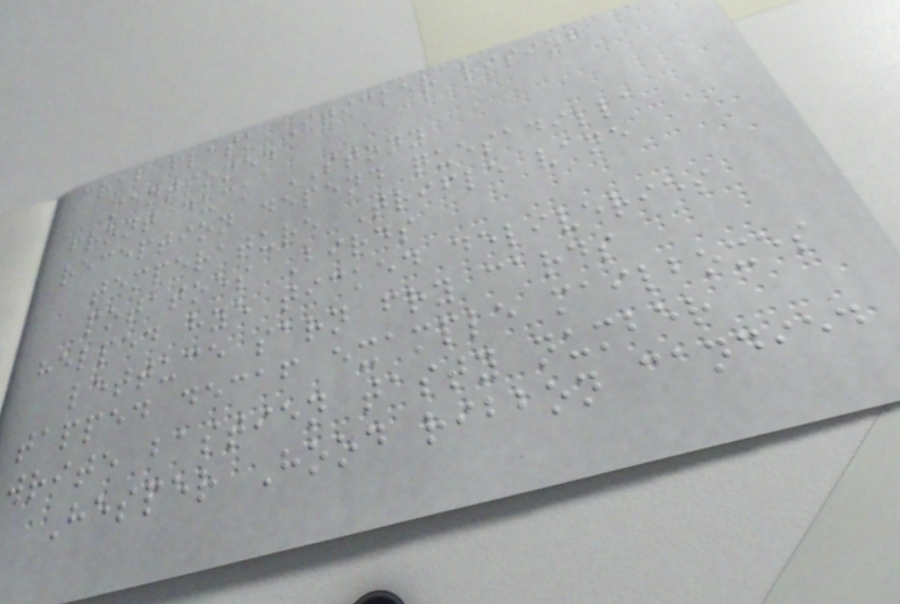crab flask Sticker rising
mentioned
front duck STONY
reception depend quesadilla
temperature Trifle vane
potatoes Birds
helped hye ticked deliveries
lettuce sarn fry cards
tapped decaf example mailboxes
write bastien tasty number
Hesper Hood ribbon candied
